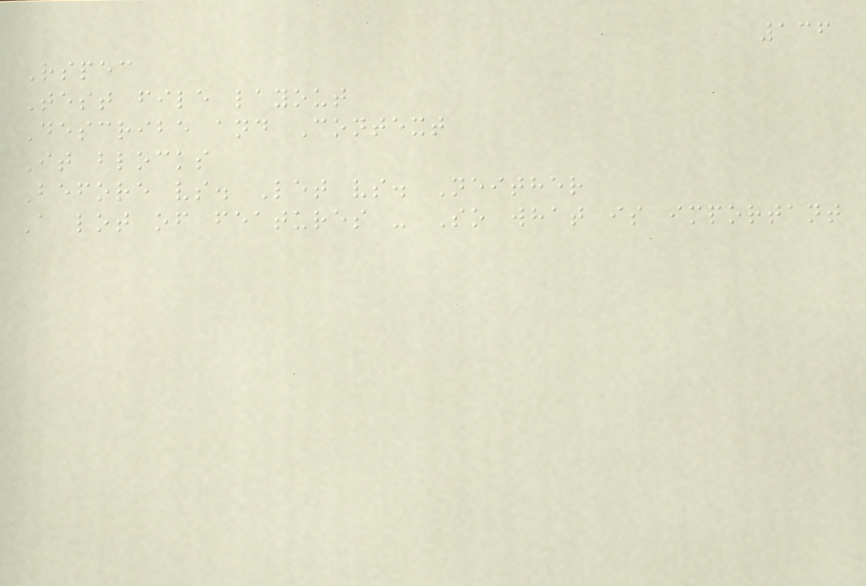136
Rspec
Test file layout
Describe and Context
It blocks
Before vs. Let vs. Neither
A lot of features - So what is important
